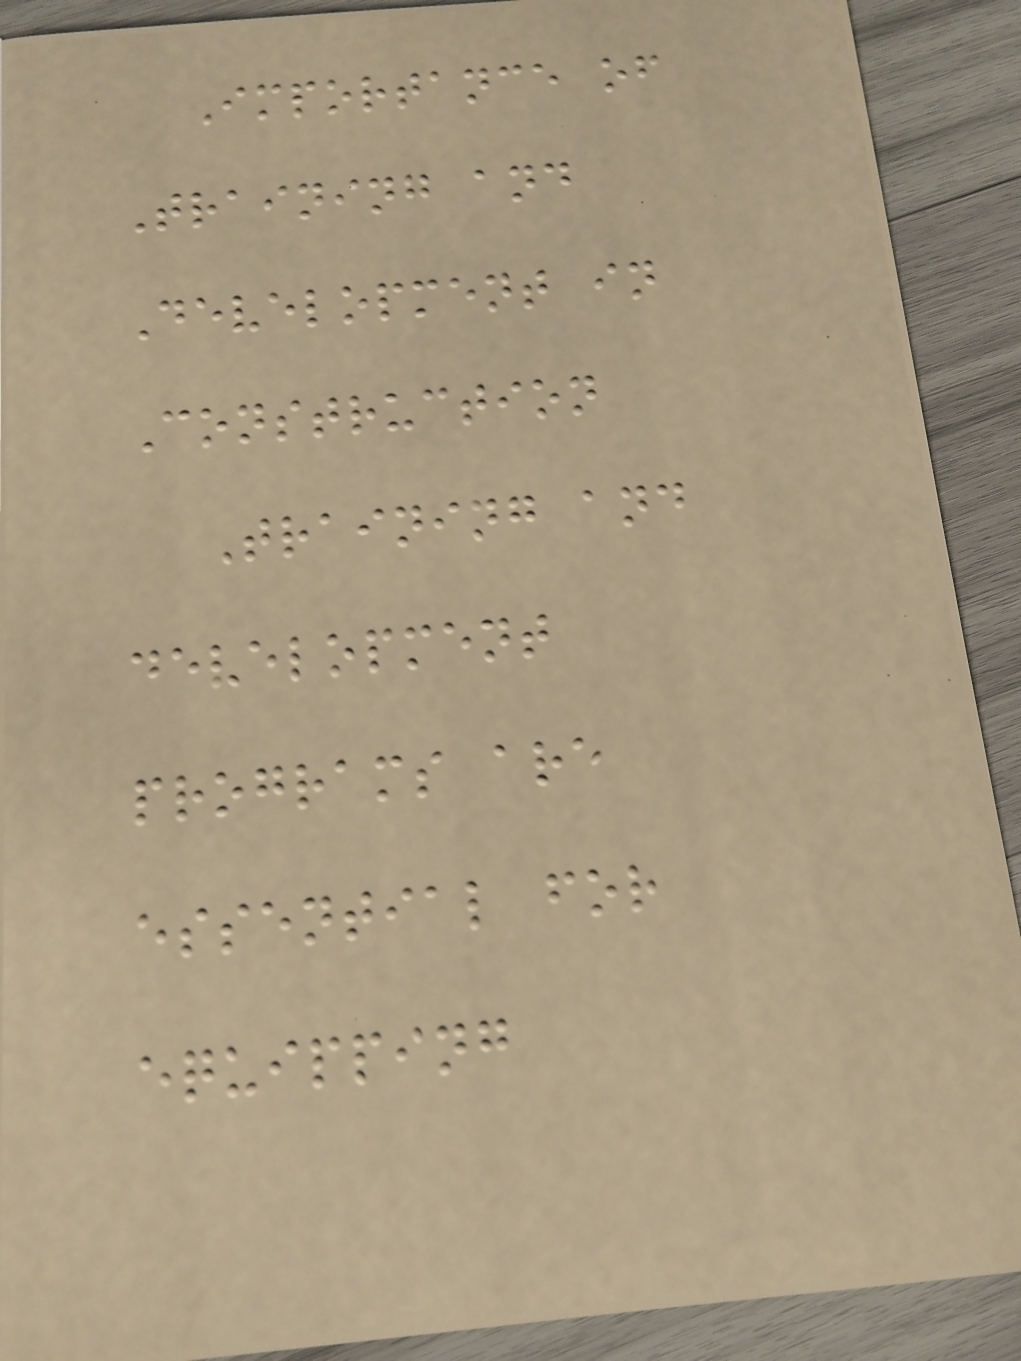Importance of
Training and
Development in
Construction
Training and
development
programs are
essential for
equipping
